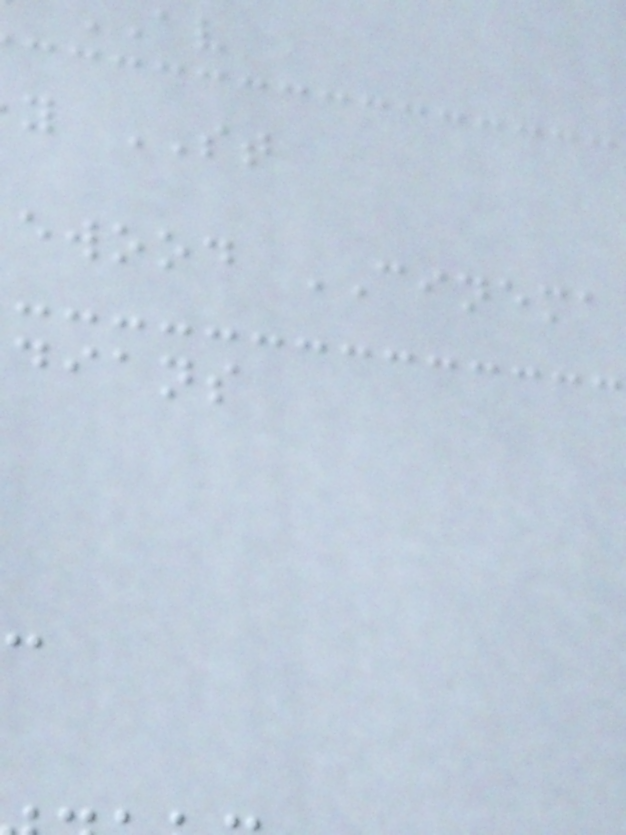y ST
ewood CINEMA
dians
